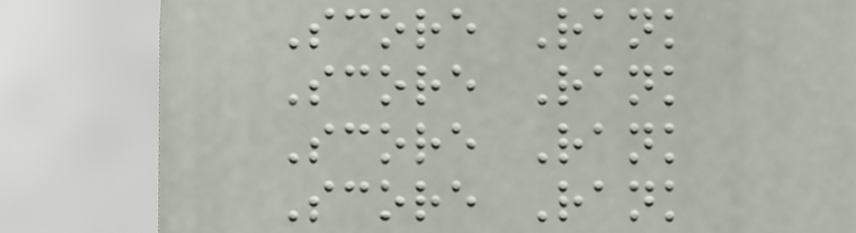Score Rank
Score Rank
Score Rank
Score Rank
